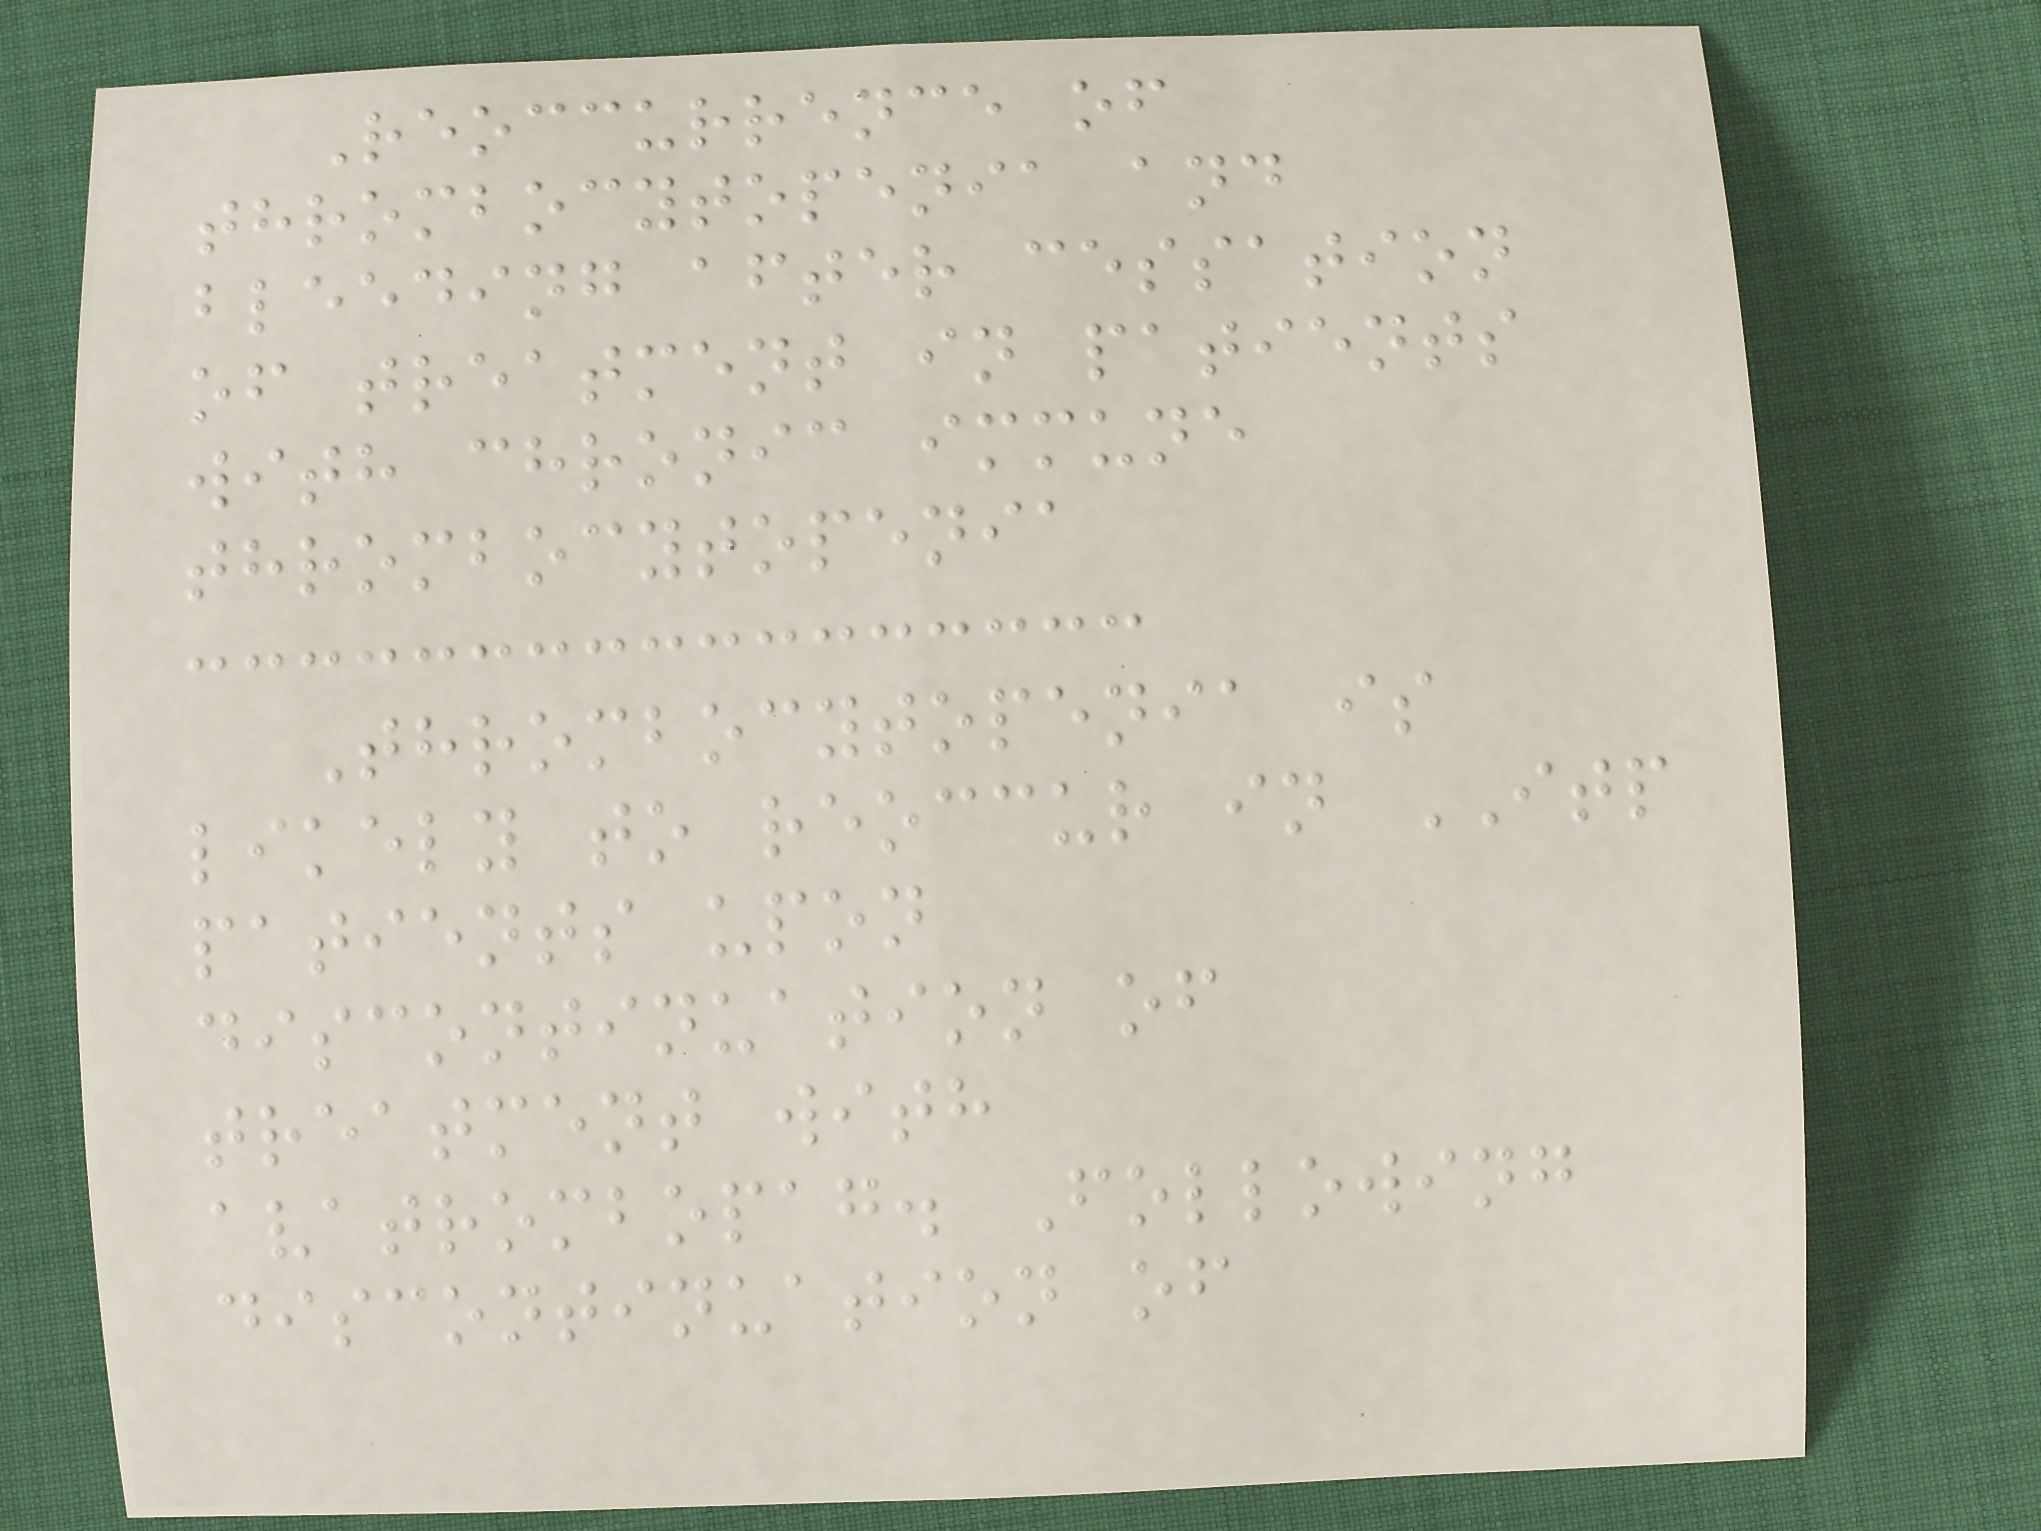Reoccurrence of
thrombocytopenia and
bleeding after cessation
of treatment in patients
with chronic immune
thrombocytopenia
Thrombocytopenia is
likely to reoccur in ITP
patients upon
discontinuation of
treatment with
avatrombopag. Following
discontinuation of
